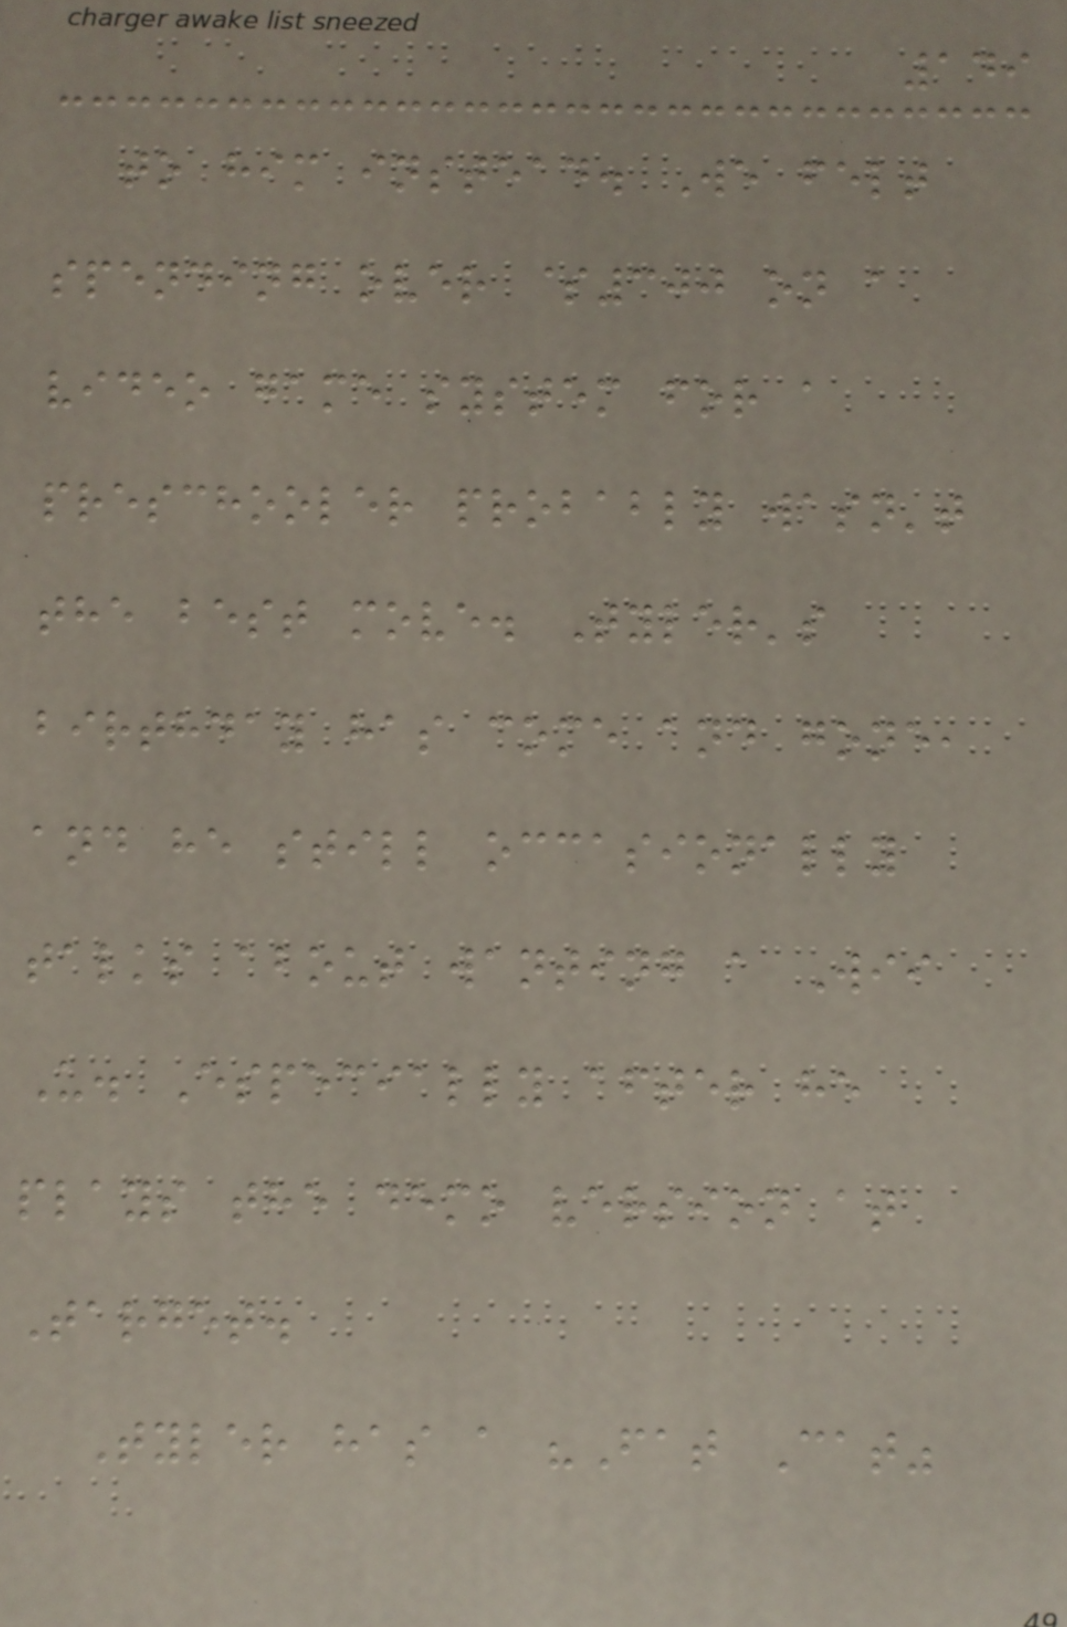149
to him instead. We felt
spending over $300 on a
video game system for a
preschooler probably wasn't
the best move. Tyler's
birthday has come and gone,
and he still occasionally
talks about wanting a Wii
U. Especially after he
plays the demo version at
Target.
Tyler has a "Fat Cat"
